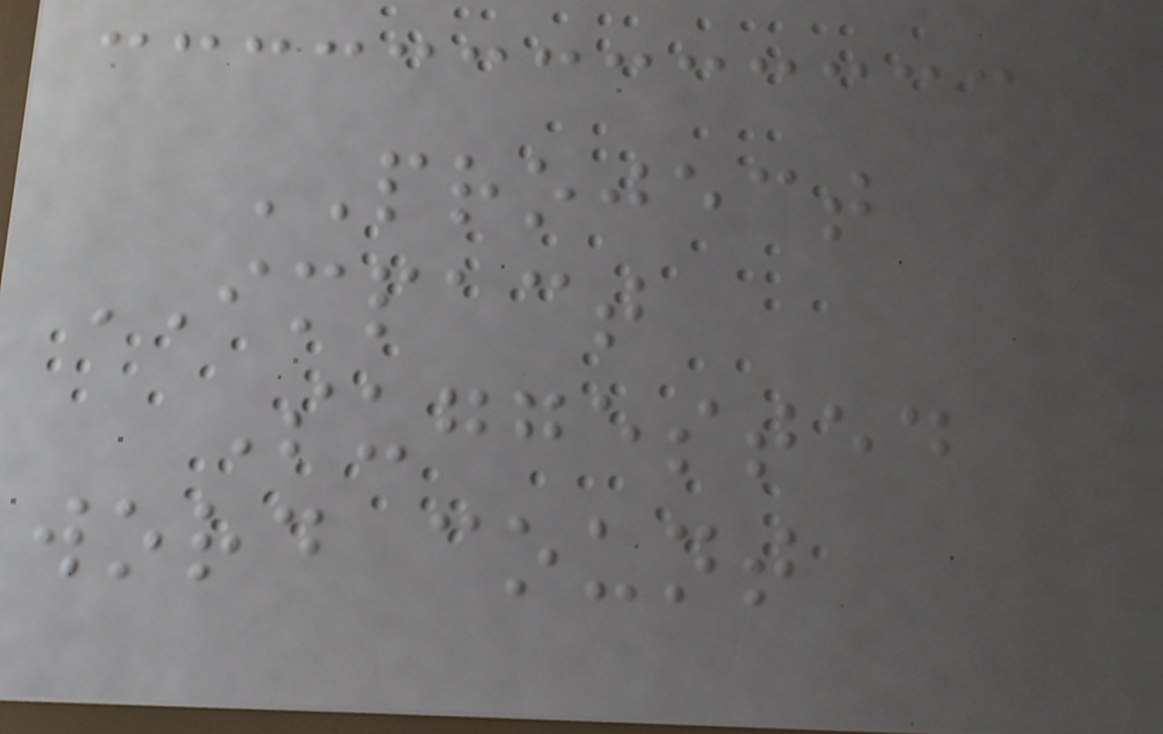PROJECT
IMPACT
Suggested
word count
